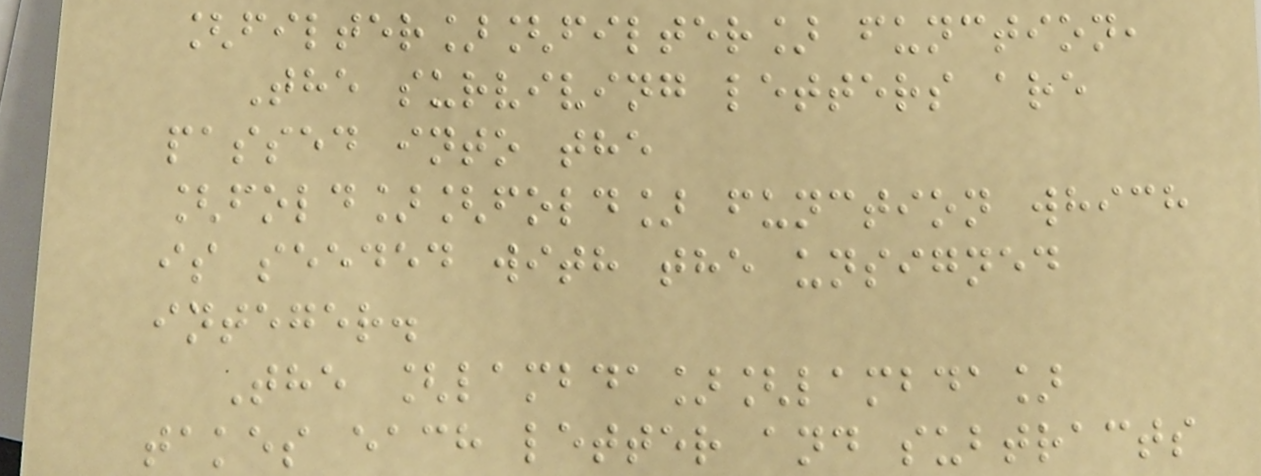[filter][filter] function,
The surviving letters are
passed into the
[fold][fold] function which
is seeded with the unsigned
integer.
The [lambda][lambda]
takes each letter and subtracts
